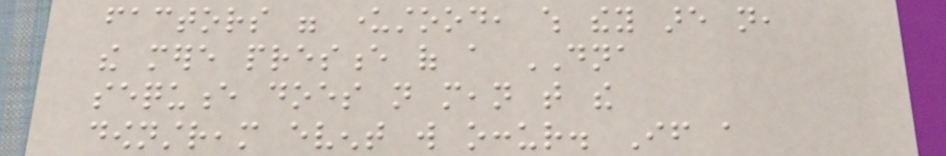factors were understood, which they are not,
the mere presence of a DNA
sequence does not mean that the
downstream event will occur. If a
